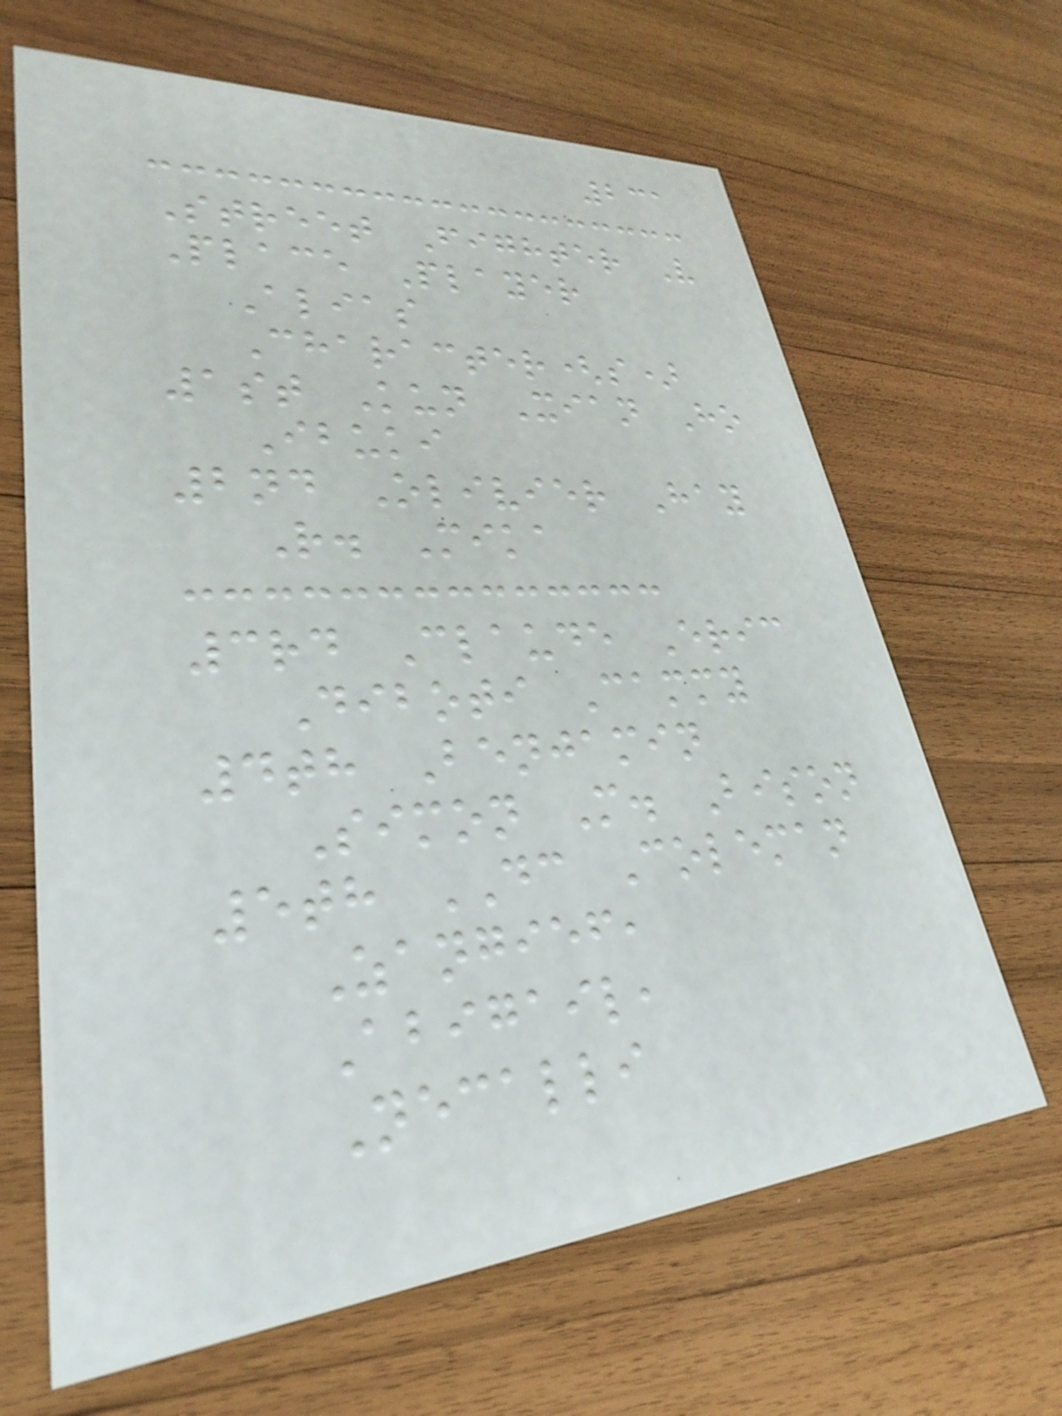231
Street Fighter V
Place Player
Alias
Character(s)
1st Kun Xian Ho
Ibuki
2nd Olivier Hay
R. Mika
3rd Claude Eric
Diboti Cammy
4th Benjamin
Simon M. Bison
5th DC Coleman
Zangief,
Abigail,
Necalli
